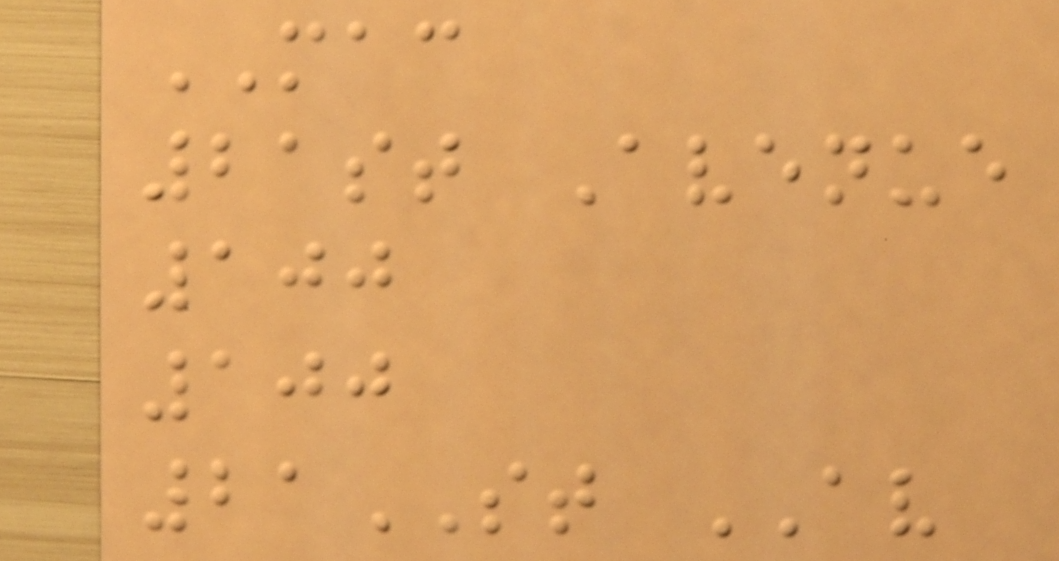MAC
21st Avenue
100
100
21ST AV
